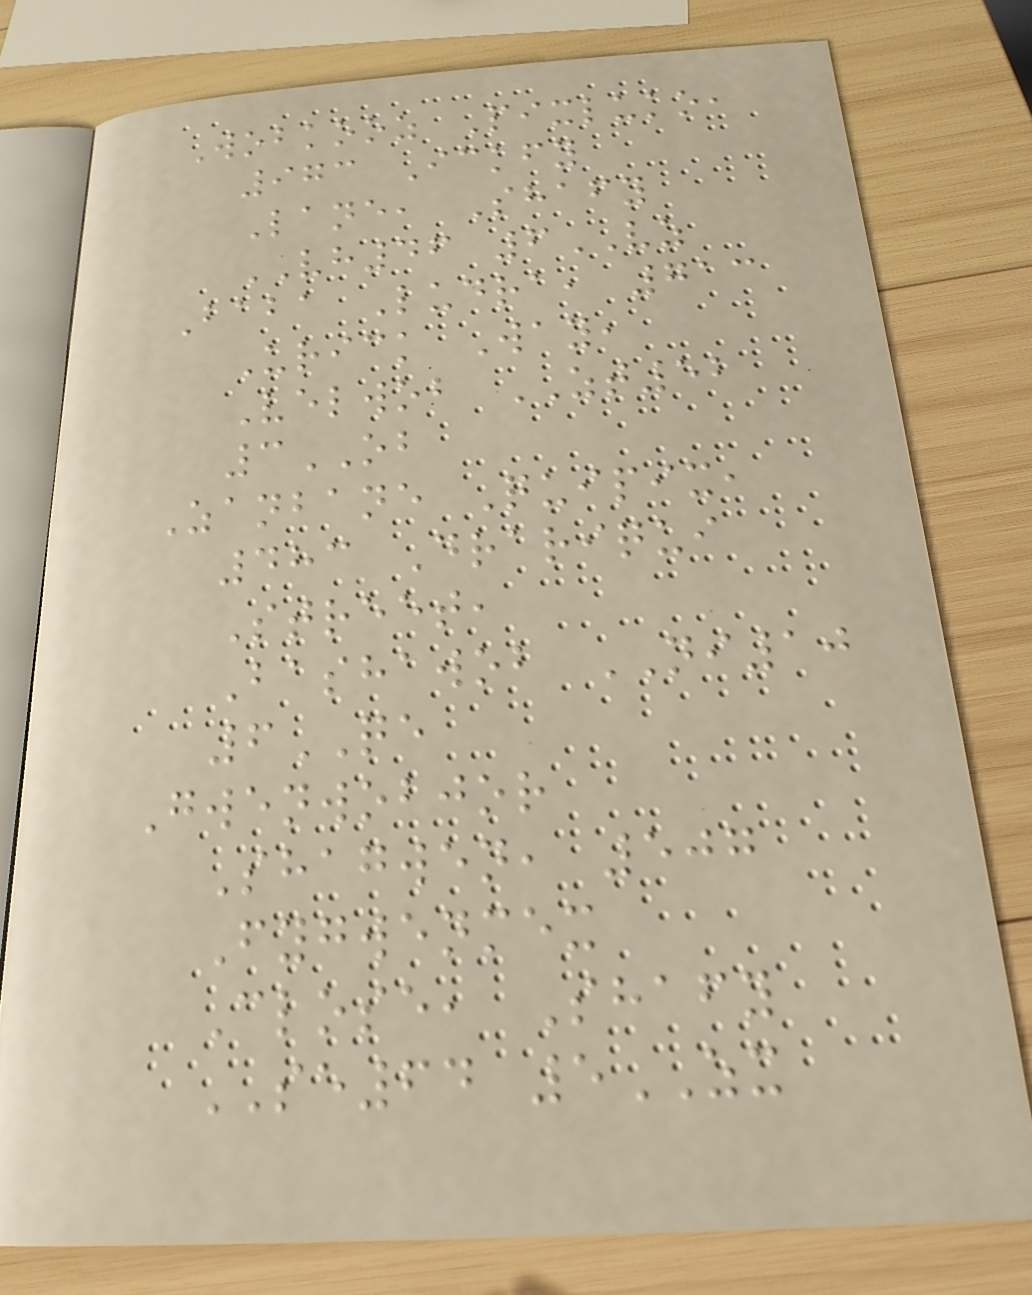Wobkooz Pixluko,
973 Ickfy
Lane, Shafy
VH46 6VZ
Baba Ludra, 713
Urick Way,
Velwob ZT52
3OB
Zanbane Quipix,
483 Drariqui
Street,
Bashawob NI10
6QE
Gwenwobjor
Shagwen, 507
Fygwenmex
Close, Shafy
SE64 5ZX
